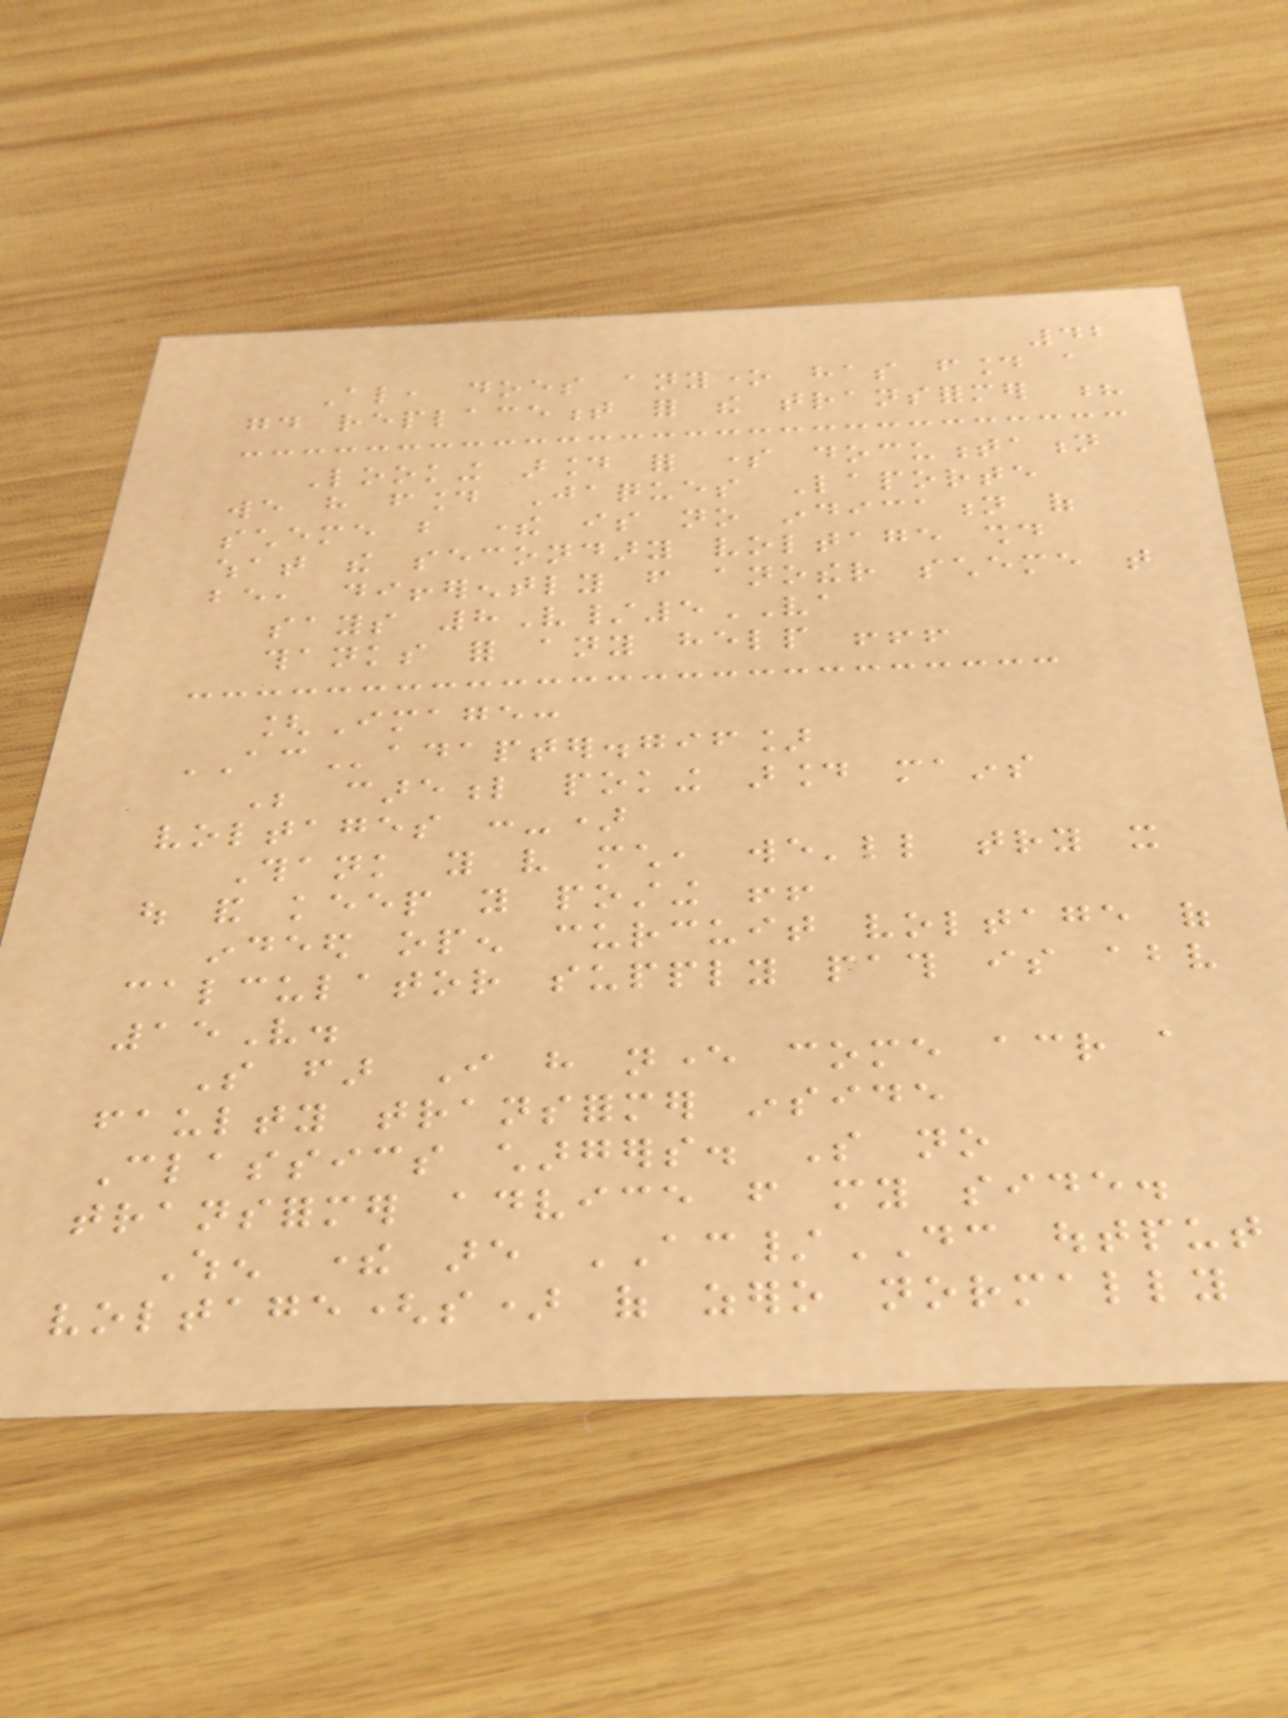42
Also, does anyone has found a
good replacement for the transformer ?
Looking around for some documentation
we have found Jaques Laporte
scheme but there is no indication of
what the secondary voltage should
be, differently from another scheme that
says 8V/5VA
thanks for any help !!!
[Image:
ACadapter.gif]
Be careful poking around mains
voltages :-)
Thank you very much, we'll try it
out and keep you posting !!
indeed open curcuit voltage of
calculator supply path is above
15V.
So far I have never come across a
faulty transformer inside
Classics chargers. So no
transformer advice from my side.
When there are AC/DC output
voltage(s) of zero normally
